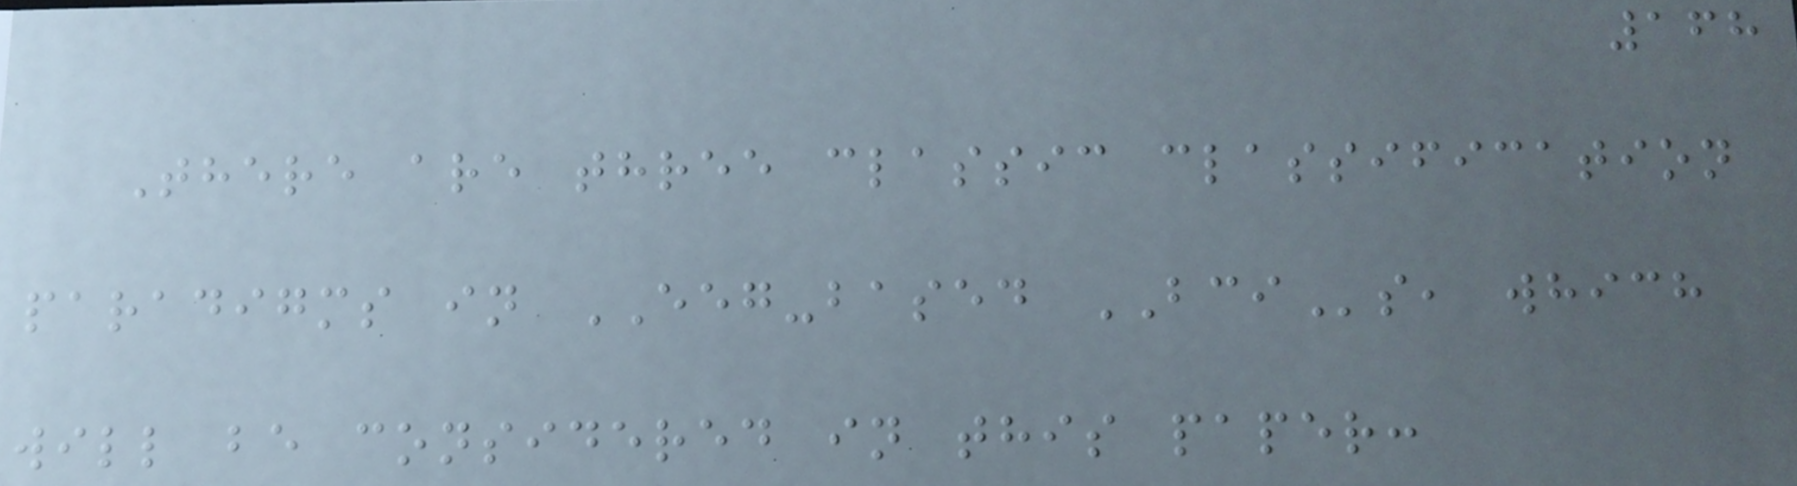168
There are three classic classification
paradigms in EEG-based BCIs, which
will be considered in this paper:
